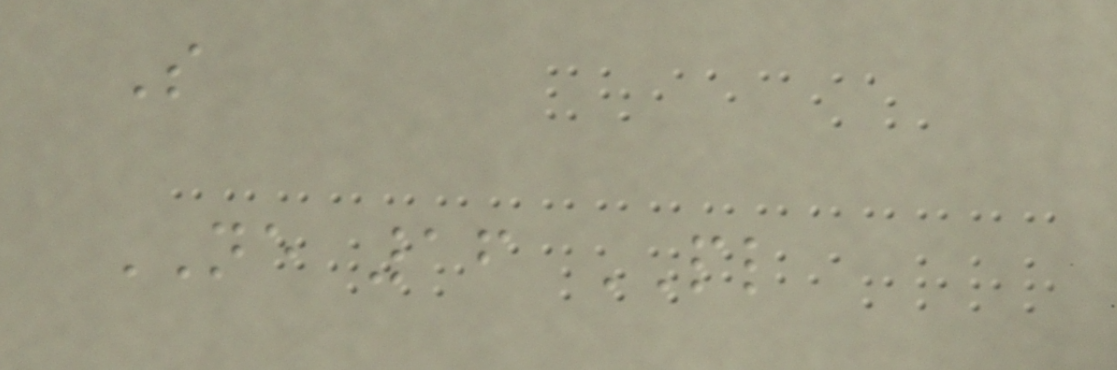S
NE 16 PL
